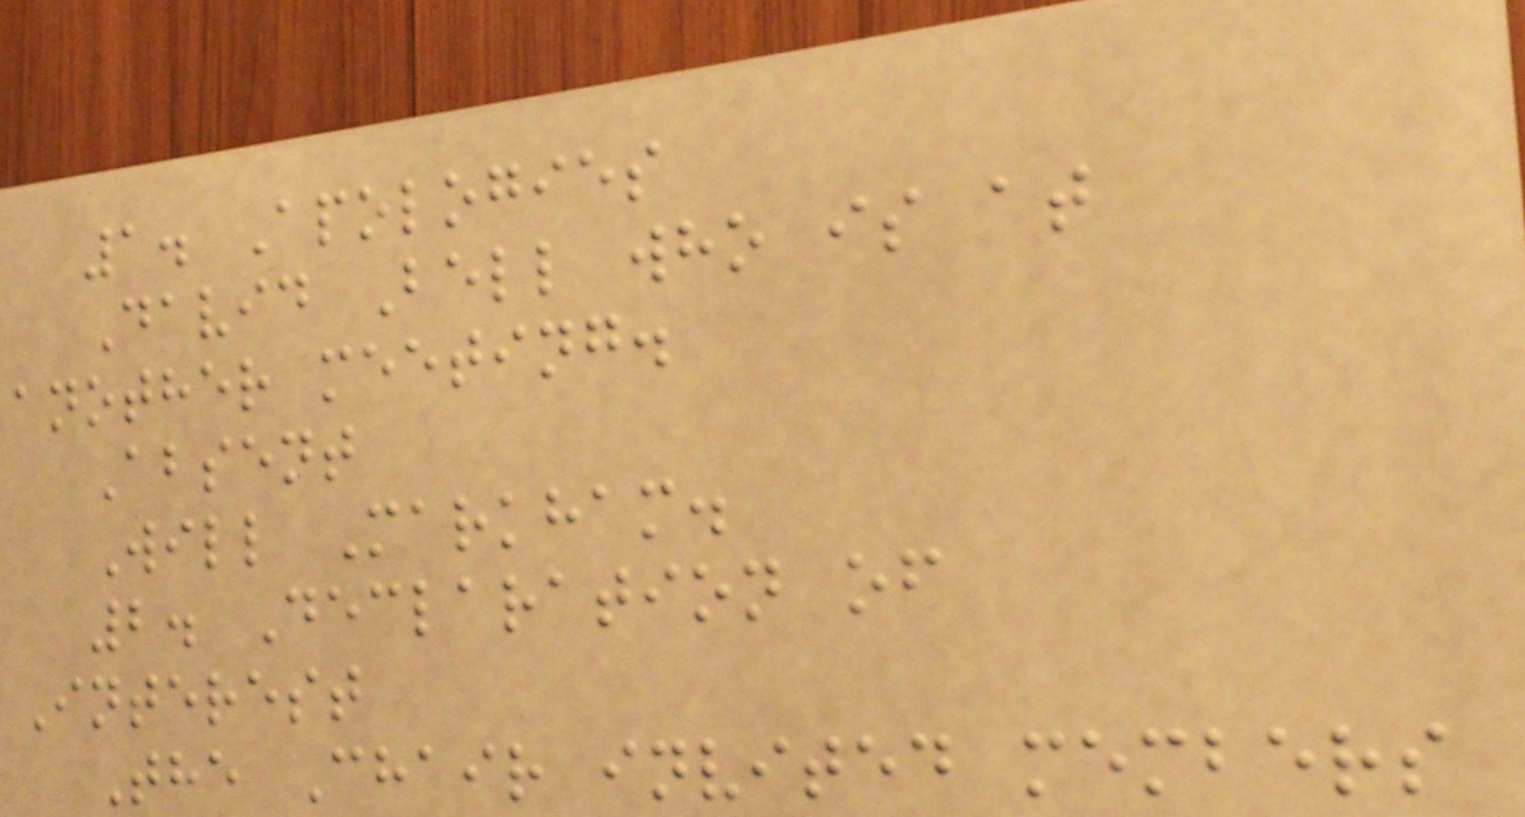1. Apologies
David Bell who is at
another meeting.
Absent
Will Markham.
2. Declaration of
Interest
The Chair invited members
